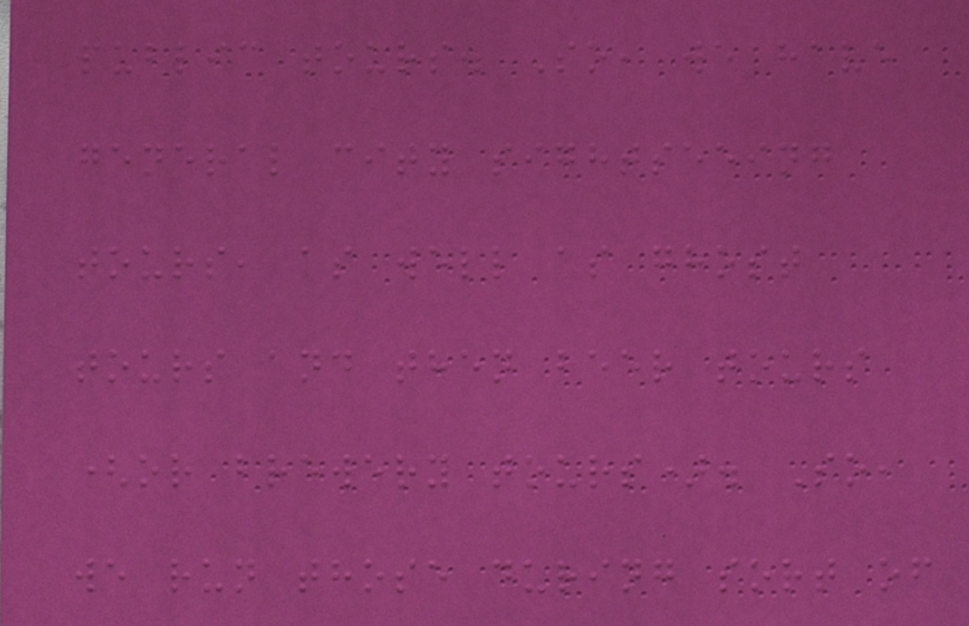public tours. So, we have
general city sightseeing
tours, as well as ghost
tours and then beer tours
(or brewery tours). So,
we run those during sort of
